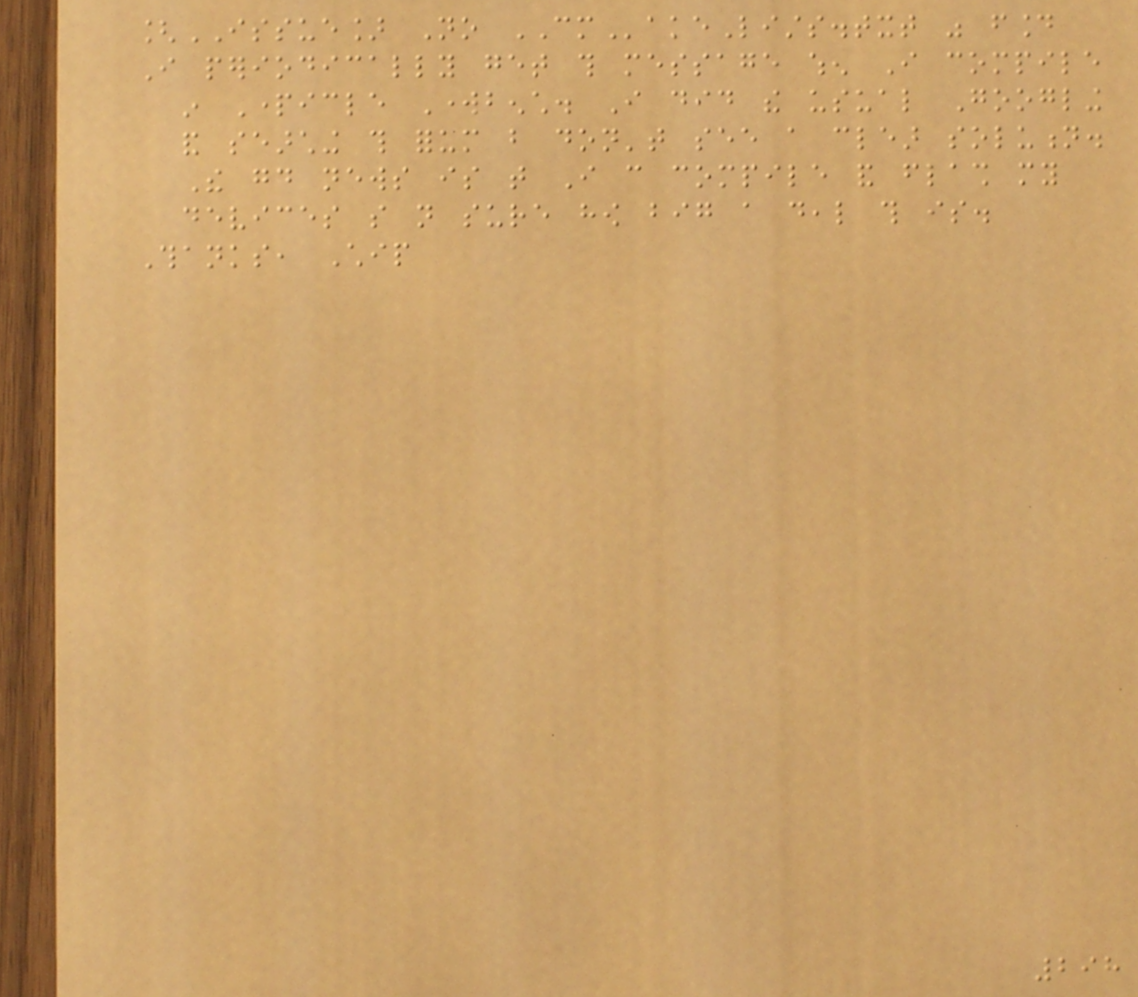[ISSUE] No CMakeLists.txt was found
I periodically get this message when I compile
in Particle Workbench. I did the usual Googling
and searching this forum but don't see a clear solution.
The good news is that I can compile and flash my
devices so not sure how big a deal this is.
Thanks, Chip
298
